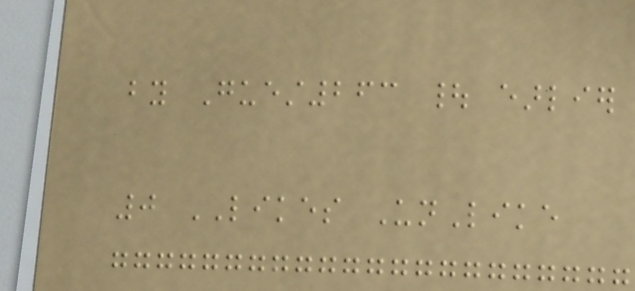by Guest263 | earlier
0 LIKES UnLike
